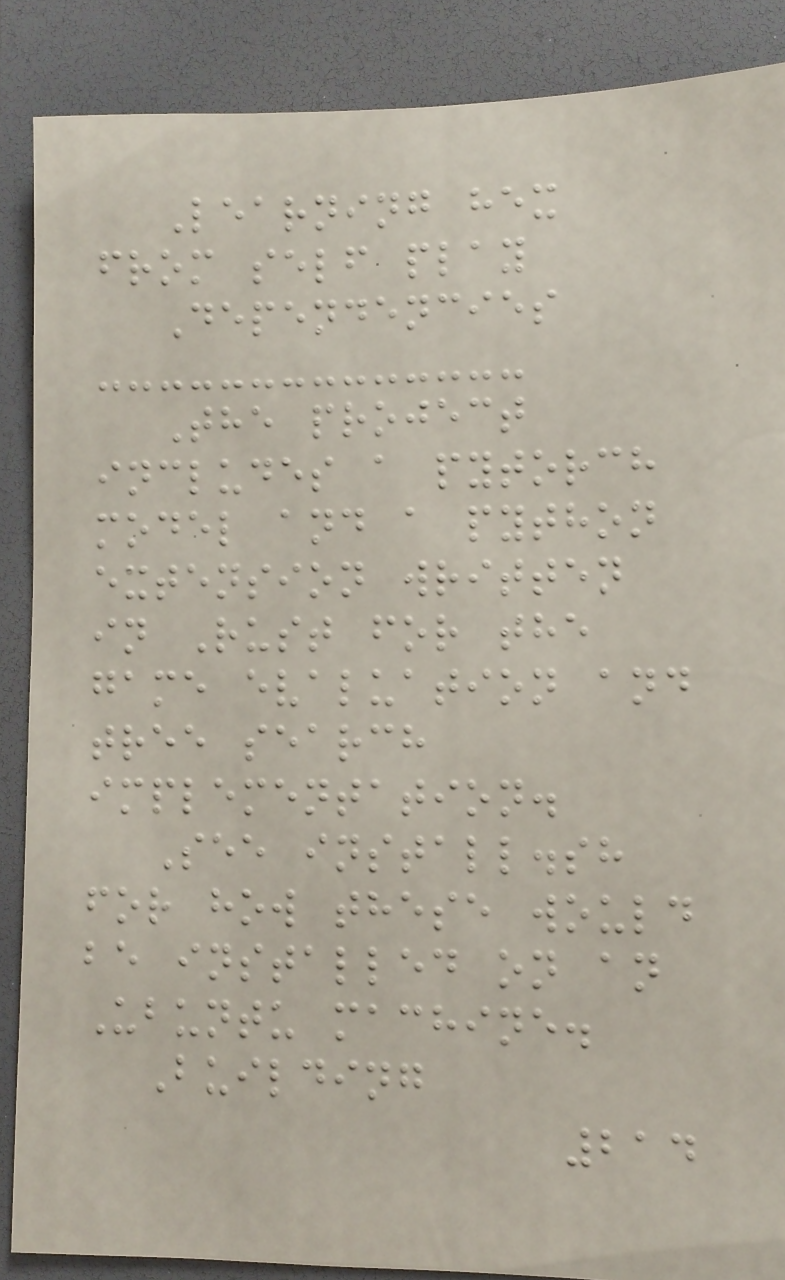Learning hex
from self play
Dependencies
The project
includes a pytorch
model and a python
extension written
in Rust for the
game evaluation and
tree search
implementation.
See install.sh
for how these would
be installed on an
Ubuntu machine.
Building
214
